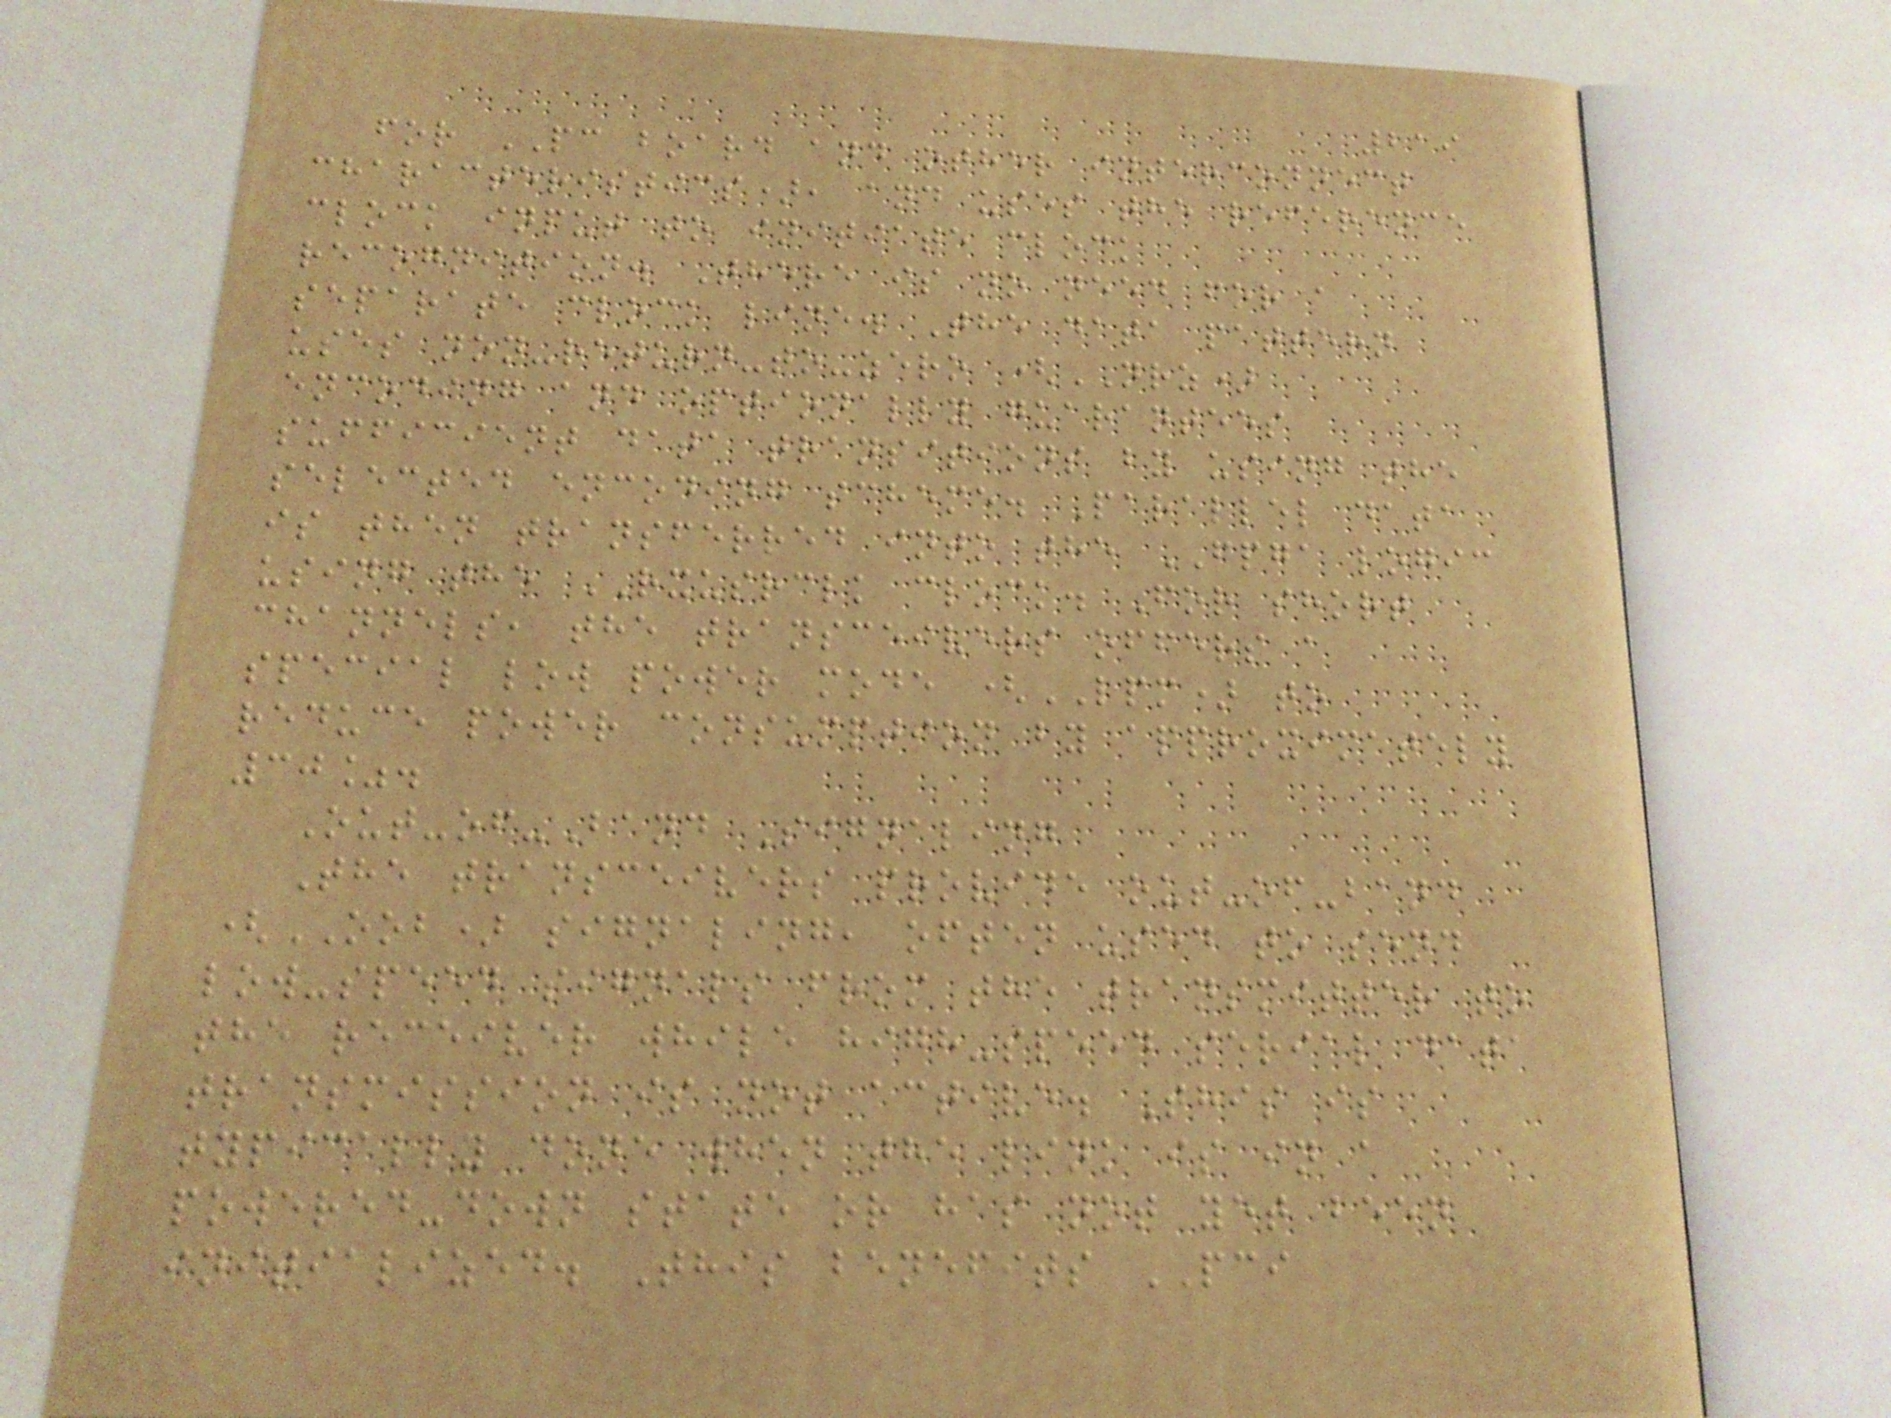219
for PC board and other interconnect
characteristics), and uses the reference
clock input to initiate clock
recognition. There is no need for a
separate clock line. The data pattern
uses non-return-to-zero (NRZ)
encoding and optionally guarantees
sufficient data transitions by using the
selected encoding scheme. Parallel data
is then transferred into the FPGA logic
using the RXUSRCLK clock. For short
channels, the transceivers offers a
special low power mode (LPM) to
reduce power consumption by approximately
30%.
Out-of-Band Signaling
The transceivers provide out-of-band
(OOB) signaling, often used to send
low-speed signals from the transmitter to
the receiver while high-speed serial data
transmission is not active. This is
typically done when the link is in a
powered-down state or has not yet been
initialized. This benefits PCI
